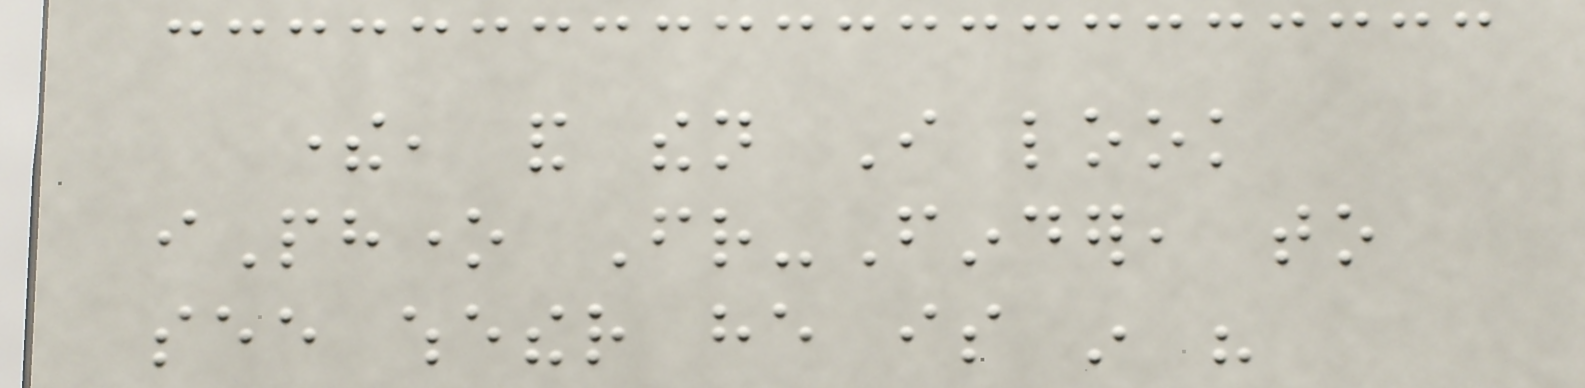there, and then I look
iPhone Friend-Finder, to
see whether he is in his
